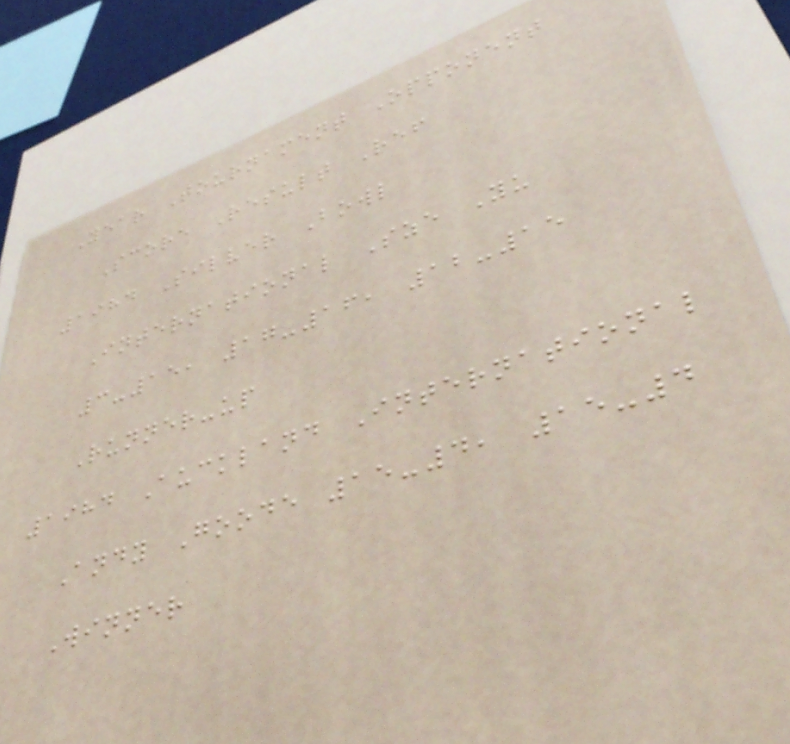Year Tournament Opponent
Score Result Ref
1984 Silver Bowl
International Sze Yu
3-15, 17-16, 12-15
Runner-up
1984 Auckland International
Andy Goode 15-4, 15-4
Winner
